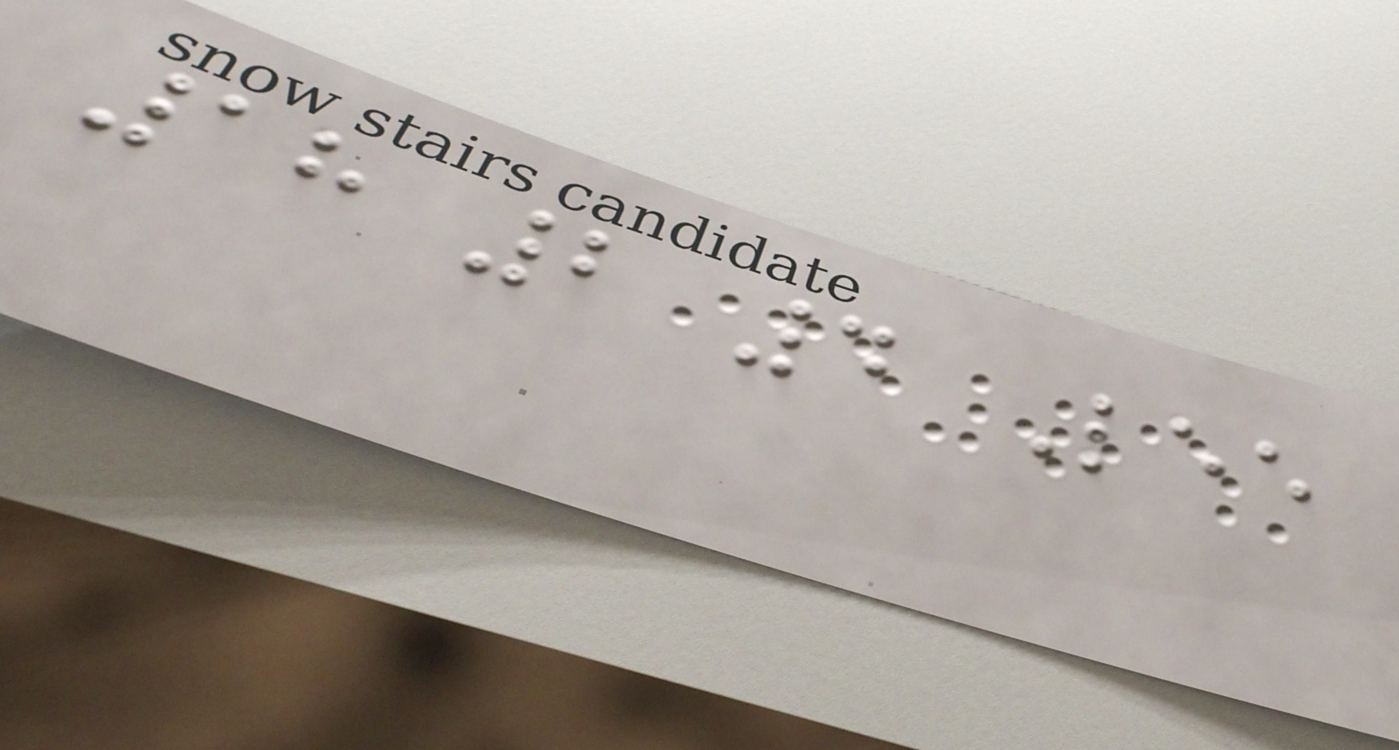18 2 4 Lee
